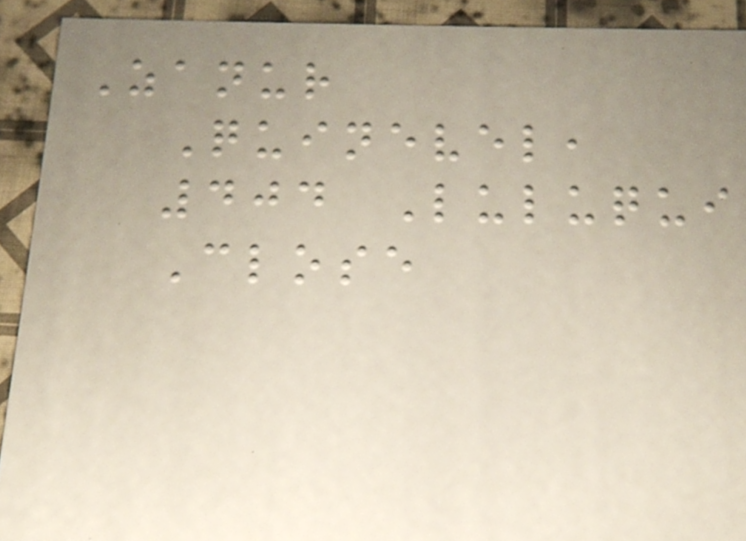Zanur
Quinevel,
404 Luluqui
Close
